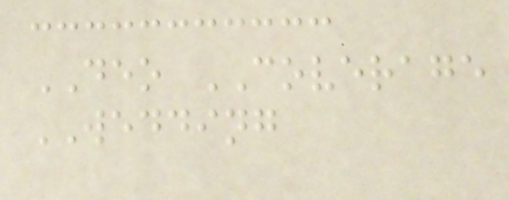DEO COVERAGE
WEDDING
